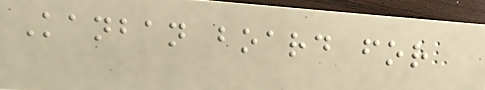Kanban board for
